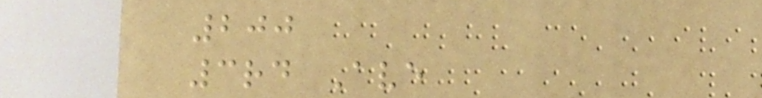200
3rd Ave
